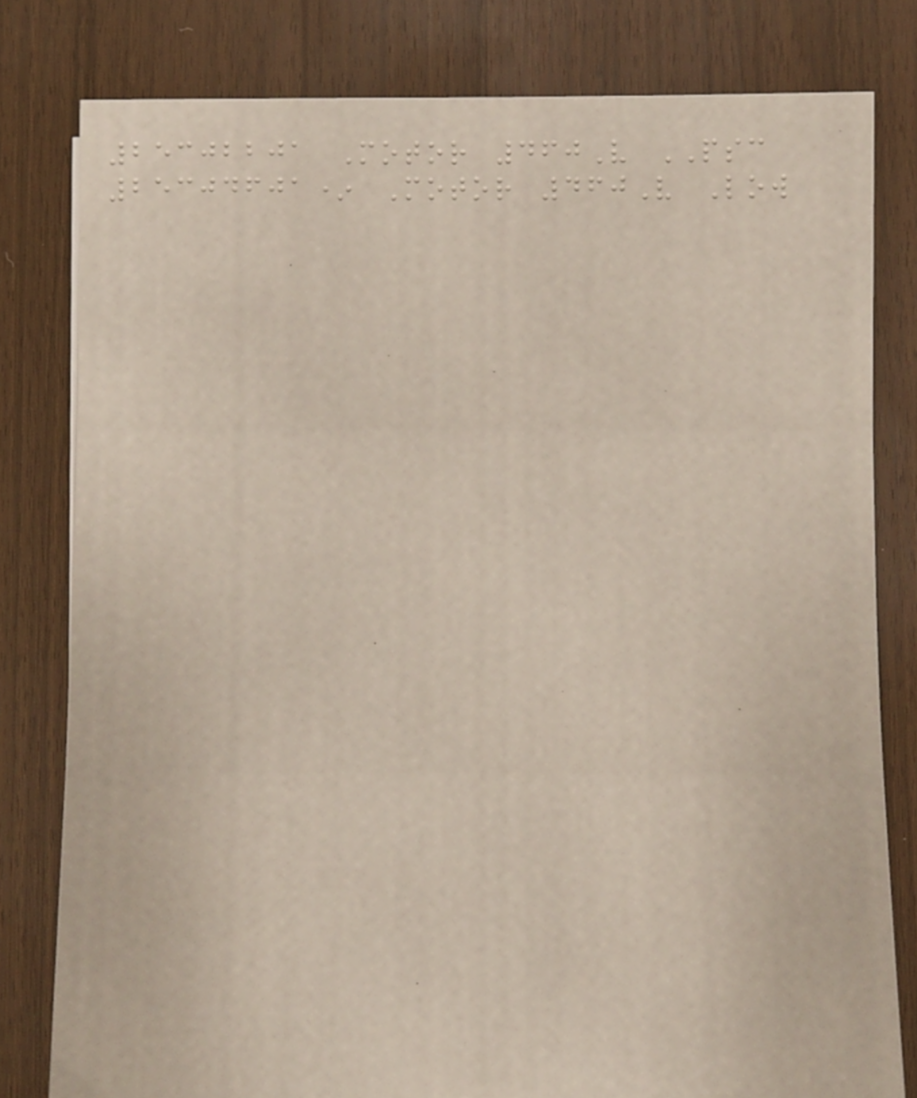25302201 Motor 460V PSC
25304601* Motor 460V Low
